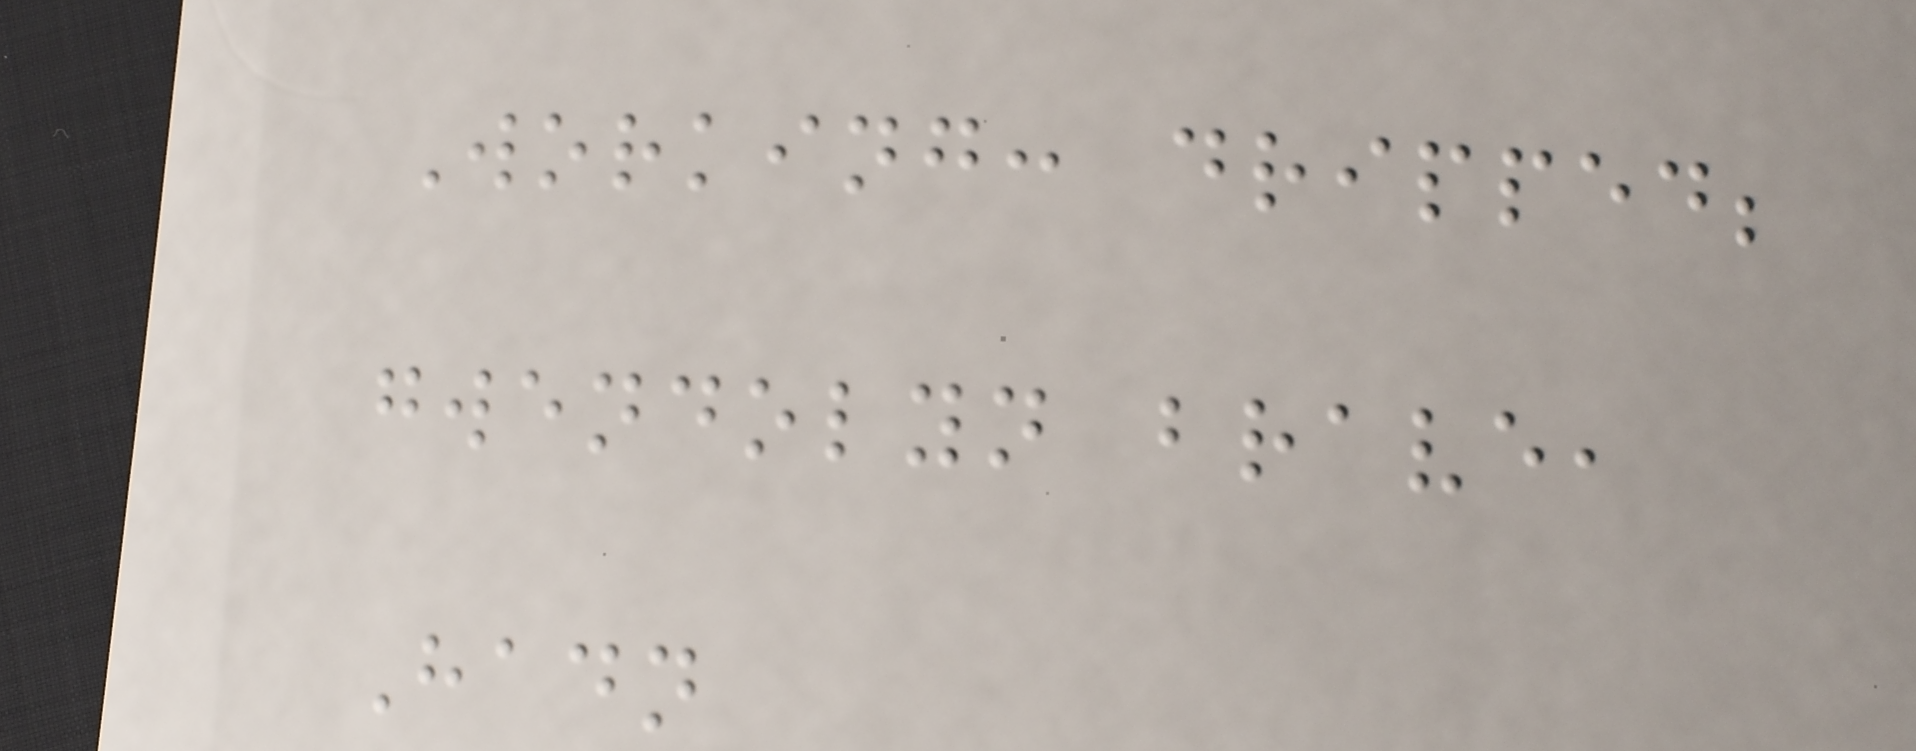Working: dripped;
gwendolyn brave,
Hadn
